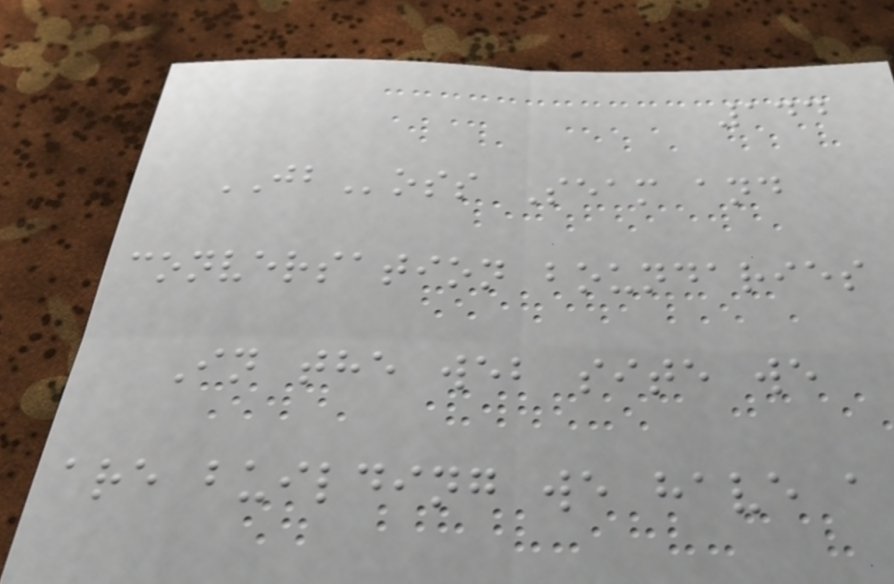144
JBoss Seam and
conversation boundaries
In the web site we
are building we have a
